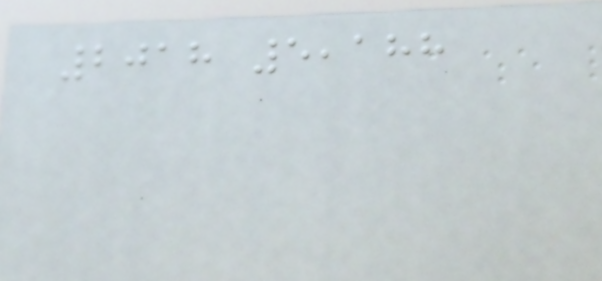2018 5,188
